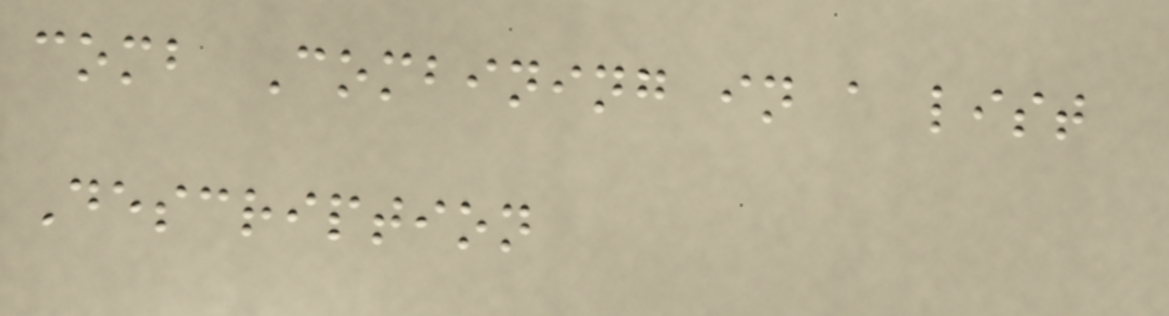comb Combining in a list
Description
